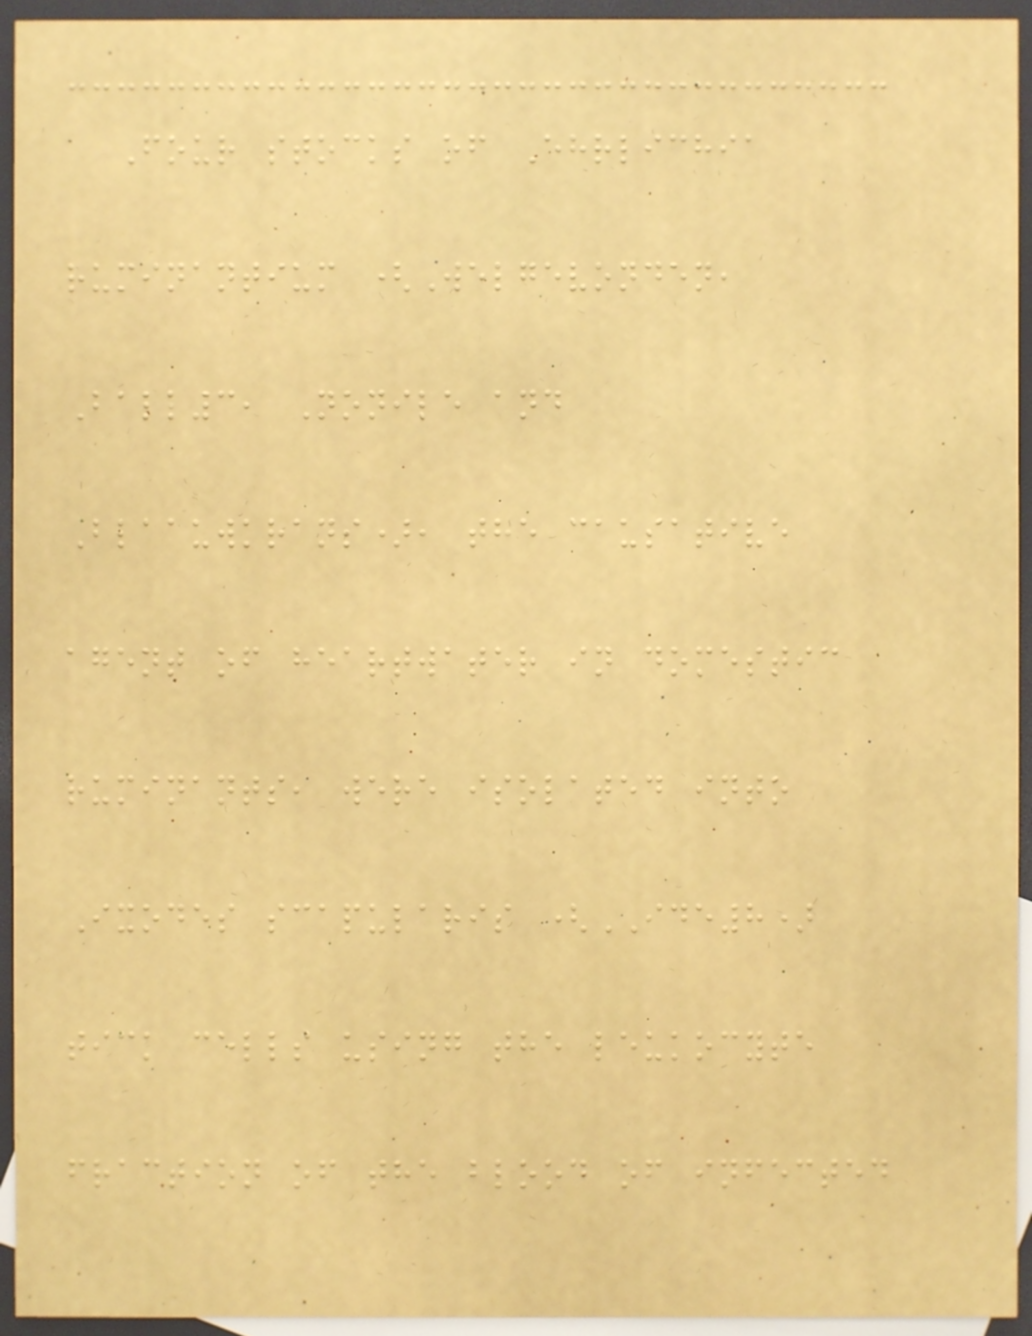Four stocks of Ehrlichia
ruminantium (Welgevonden,
Ball3, Nonile and
Blaauwkrans), the causative
agent of heartwater in domestic
ruminants, were isolated into
Ixodes scapularis (IDE8)
tick cells using the leukocyte
fraction of the blood of infected
